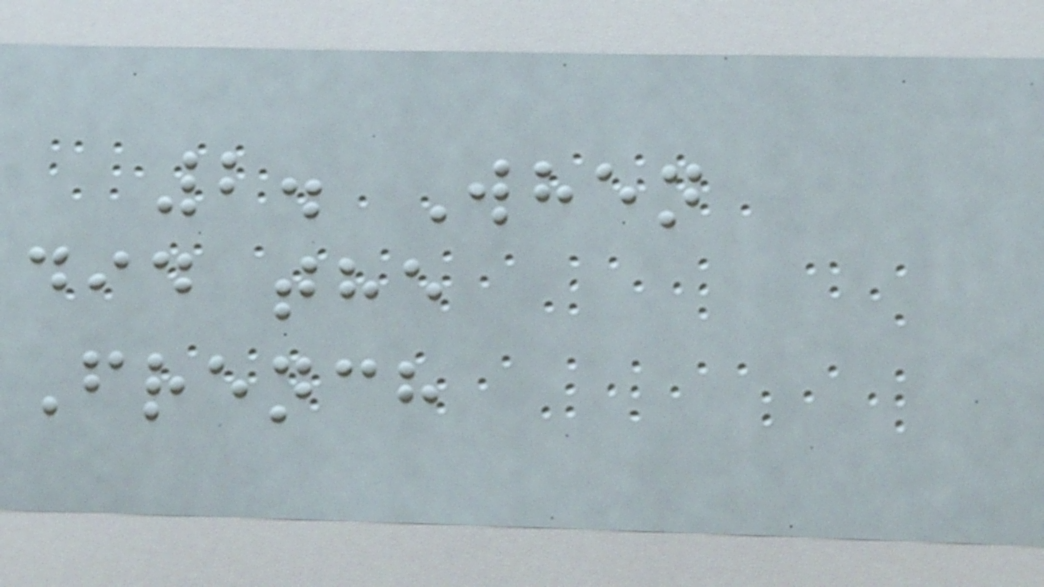2. When
did the
French
